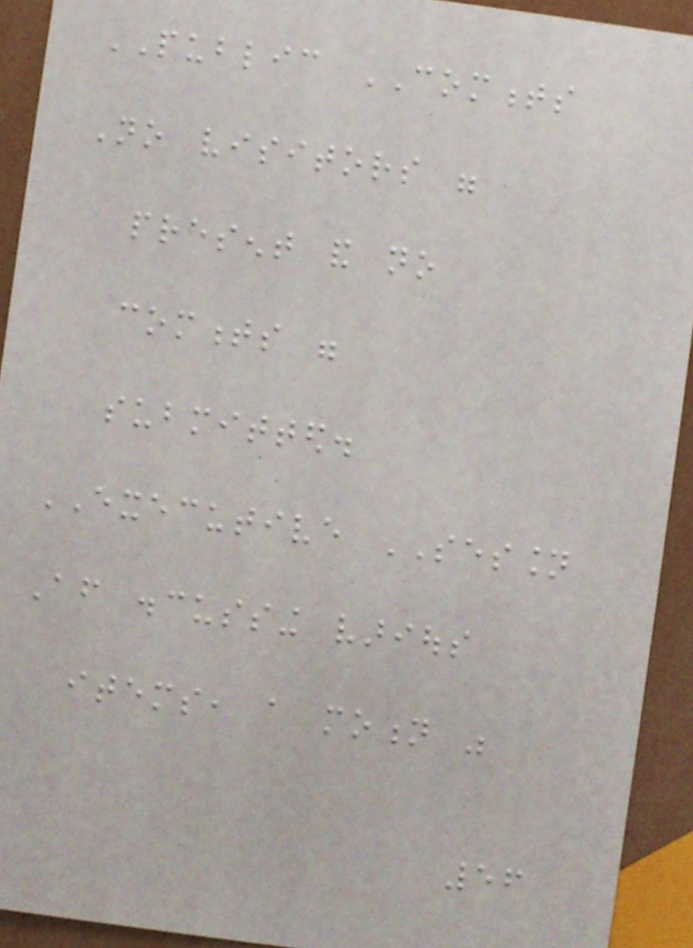PUBLIC COMMENTS
No visitors were
present and no
comments were
submitted.
EXECUTIVE SESSION
After discussing various
items, a motion was
56
